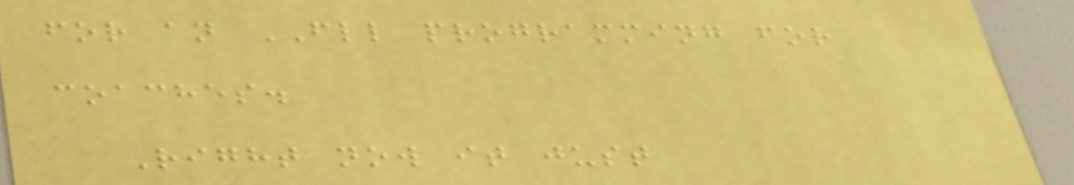for an FLL programming for
coaches.
Right now it just
